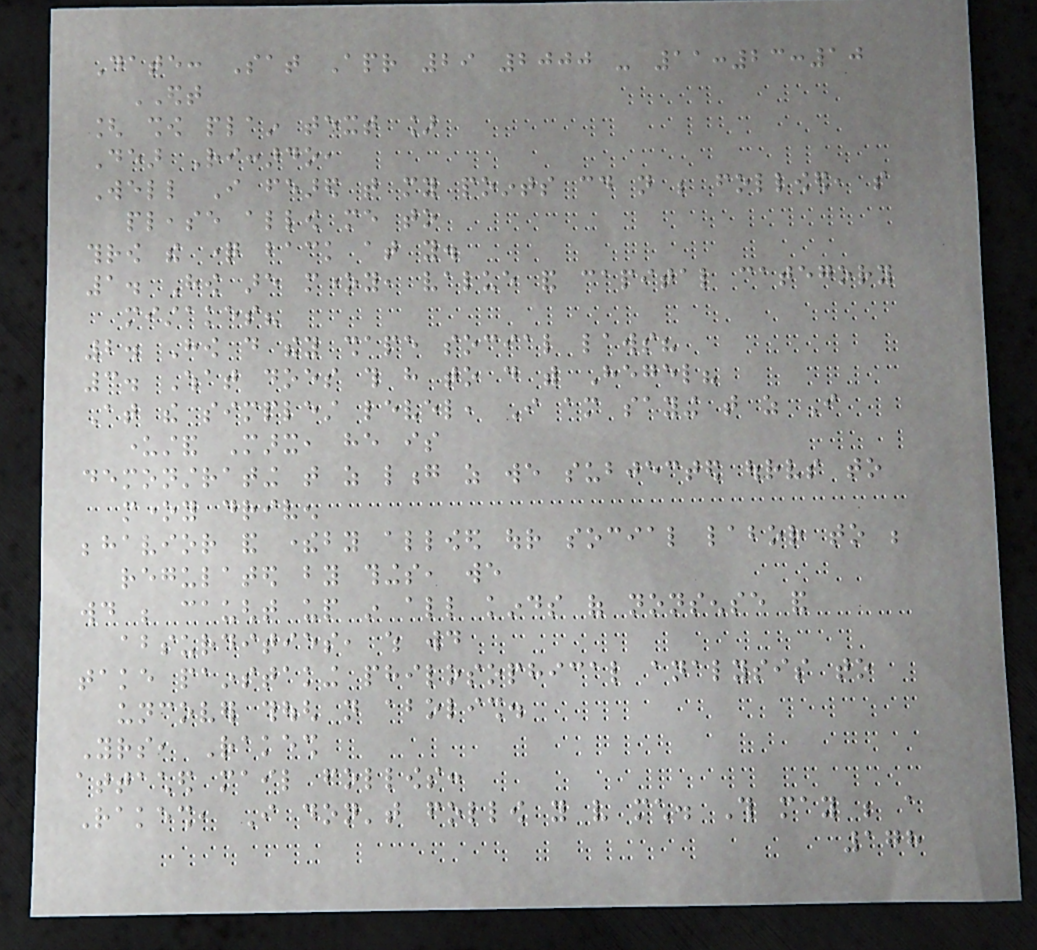Date: Sat Apr 29 2000 - 11:23:10
EDT
[ show plain text ]
Dear Riccardo,
Well I feared that my points could not be followed, so
please allow me to
throw the question back at you.
1. How are money, value and capital category
mistakes?
2. How do they shape social laws?
3. What does this have to do with Hegel?
At the simplest level, I am saying that as I
understand Marx, he is
demonstrating that as long as we subjected ourselves to
money driven
behavior and thereby allowed our social labor to be
regulated by things, we
would be caught up in all kinds of nonsense and
absurdities, which would
take painstaking philosophical analysis to
uncover though not abolish.
Yours, Rakesh
attached mail follows:
Rakesh, I don't follow you very much. This may be a
178
